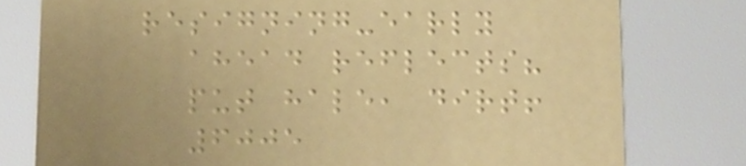resigning-early
ahead reflects?
put hale, dirt!
6005
